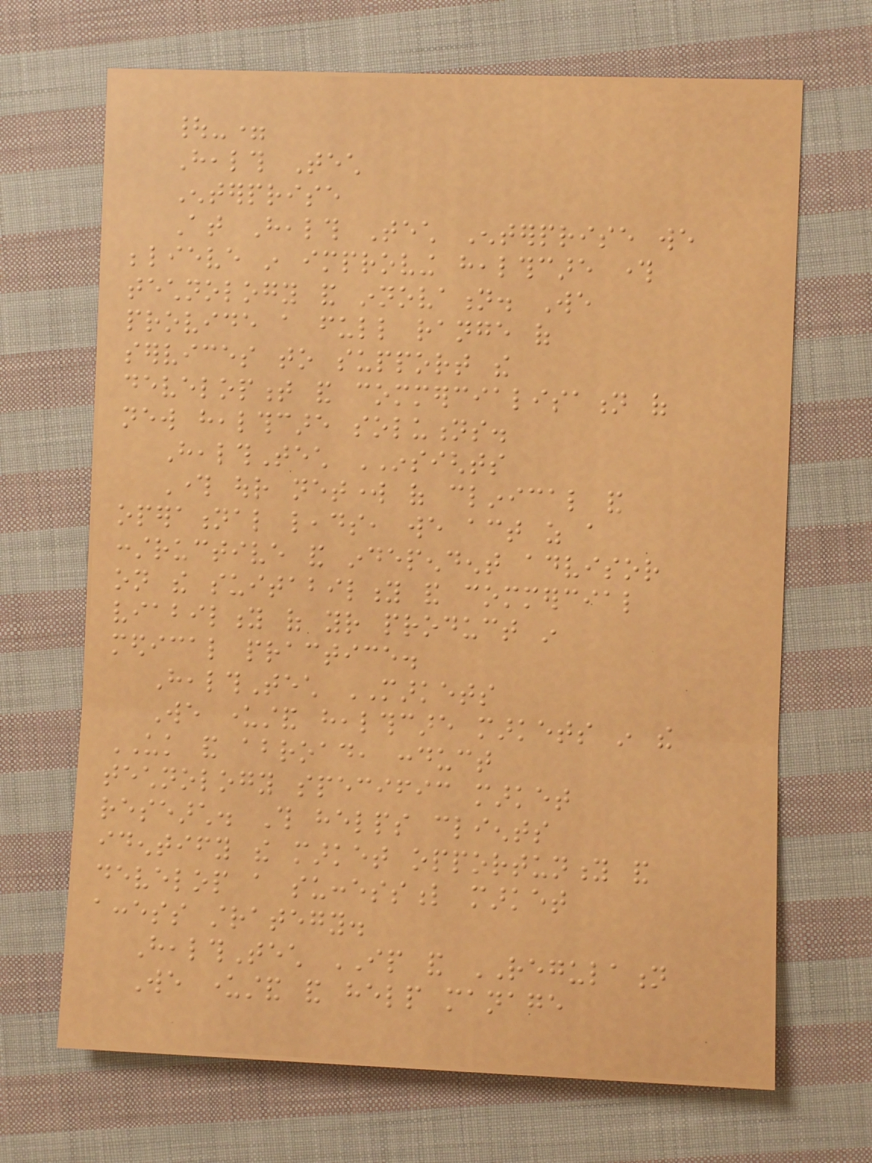|-=
Health Tech
Enterprise
At Health Tech Enterprise we
believe in improving healthcare through
technology and innovation. We
provide a full range of
services to support the
development and commercialisation of
new healthcare solutions.
HealthTech INSIGHTS
Through our network of clinical and
operational leads, we act as a
constructive and independent advisor
on the suitability and commercial
viability of your product in
medical practice.
HealthTech MARKETS
We understand healthcare markets in the
UK and abroad, conduct
technology specific market
research. This helps clients
identify the market opportunity and
develop a successful market
access strategy.
HealthTech IP and REGULATION
We understand and help manage
